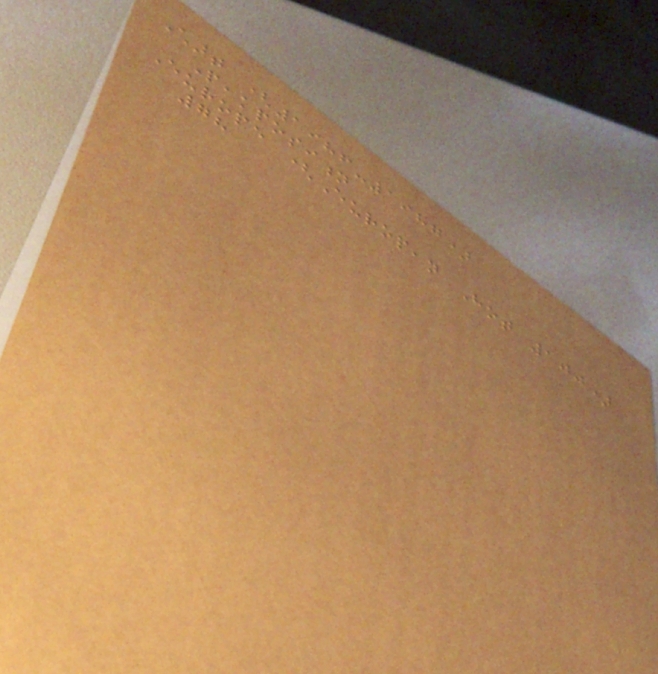Chart (1986-1987)
Peakposition
Europe (European Hot 100)
78
